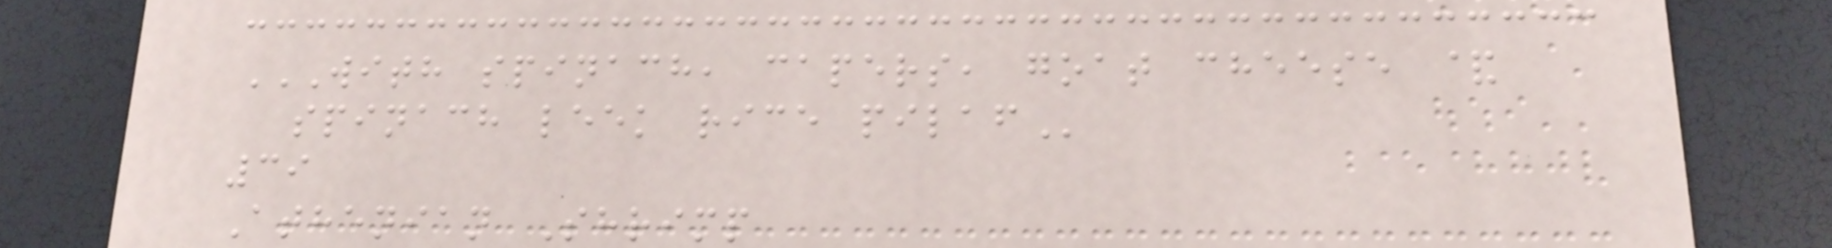WITH SPINACH, CAPERS, GOAT CHEESE &
SPINACH LEEK RICE PILAF
39
Athenian Shrimp
